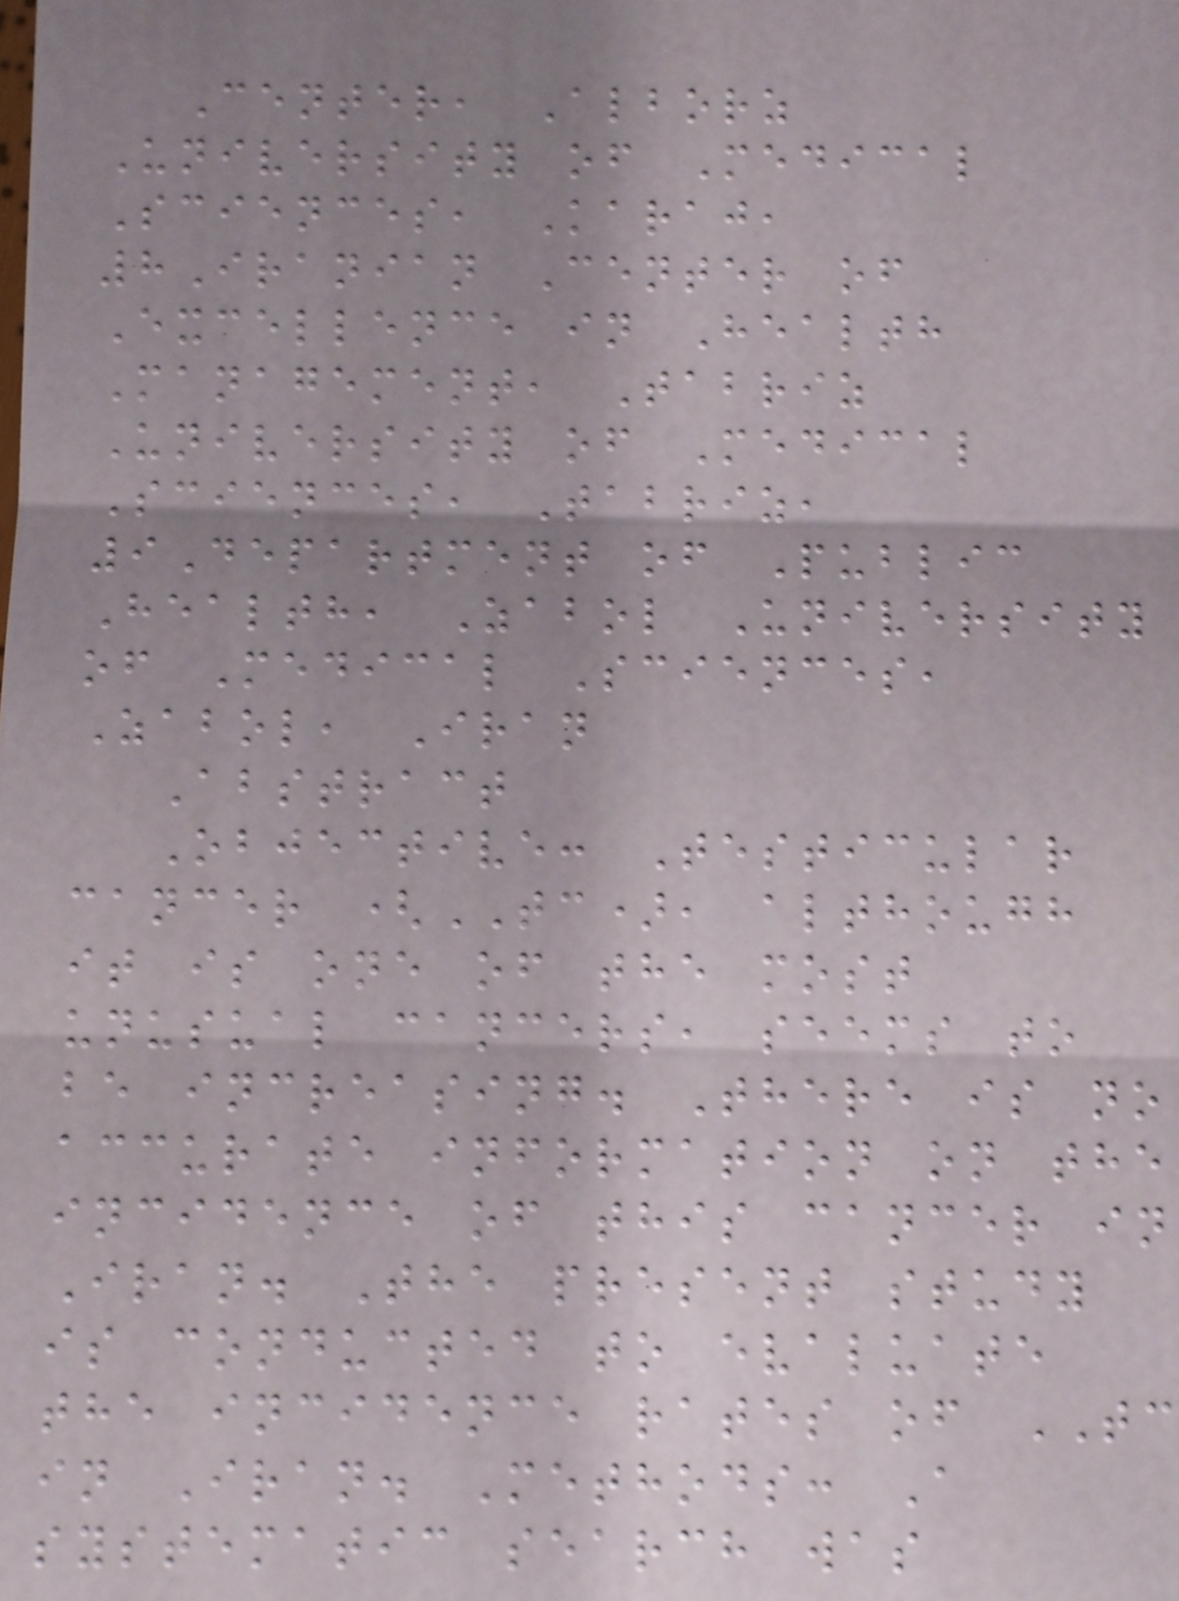Center, Alborz
University of Medical
Sciences, Karaj,
8Iranian Center of
Excellence in Health
Management, Tabriz
University of Medical
Sciences, Tabriz,
9Department of Public
Health, Zabol University
of Medical Sciences,
Zabol, Iran
Abstract
Objective: Testicular
cancer (TC), although
it is one of the most
unusual cancers, seems to
be increasing. There is no
accurate information on the
incidence of this cancer in
Iran. The present study
is conducted to evaluate
the incidence rates of TC
in Iran. Methods: A
systematic search was
